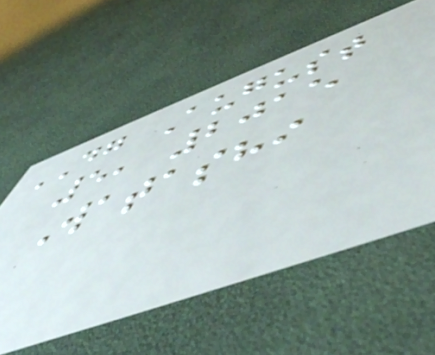DG August
5, 2015
Watashi
